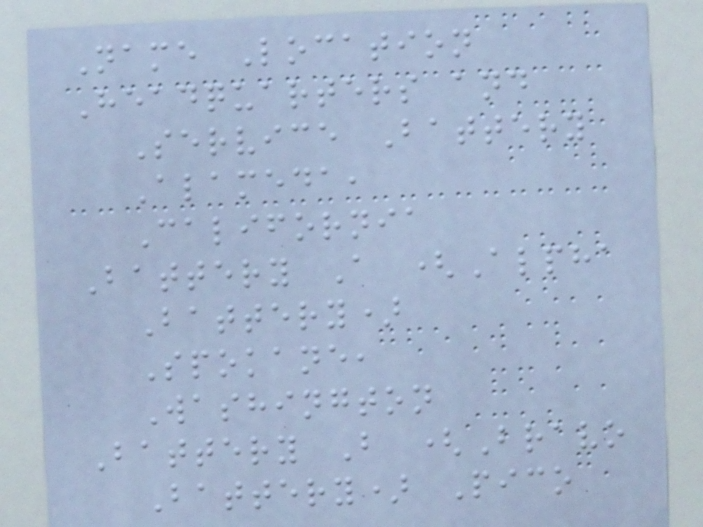Name Location
Headquarters and
Service Battery
Alameda,
California
Battery A (Alpha
Battery)
Spokane,
Washington
Battery B (Bravo
Battery) Pico
